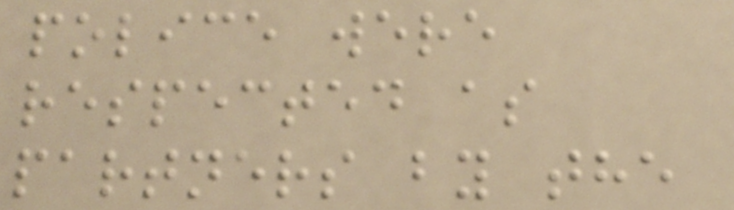police were
respected as
partners by the
